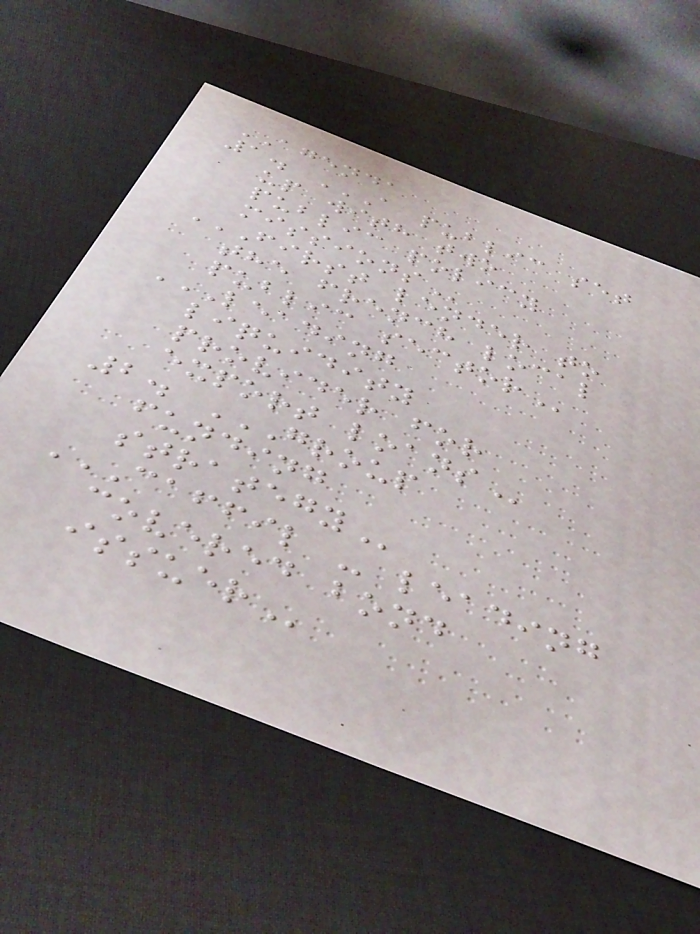AGENDA
1. A PUBLIC SET
UP WITH TWO
PUBLIC POLICY
MISSIONS
FIRST LENDER TO
THE FRENCH LOCAL
PUBLIC SECTOR
LEADING
LIQUIDITY
PROVIDER FOR
EXPORT LOANS
2. GROUP
FUNDING
STRATEGY
CAFFIL - LEADING
COVERED BOND
ISSUER
